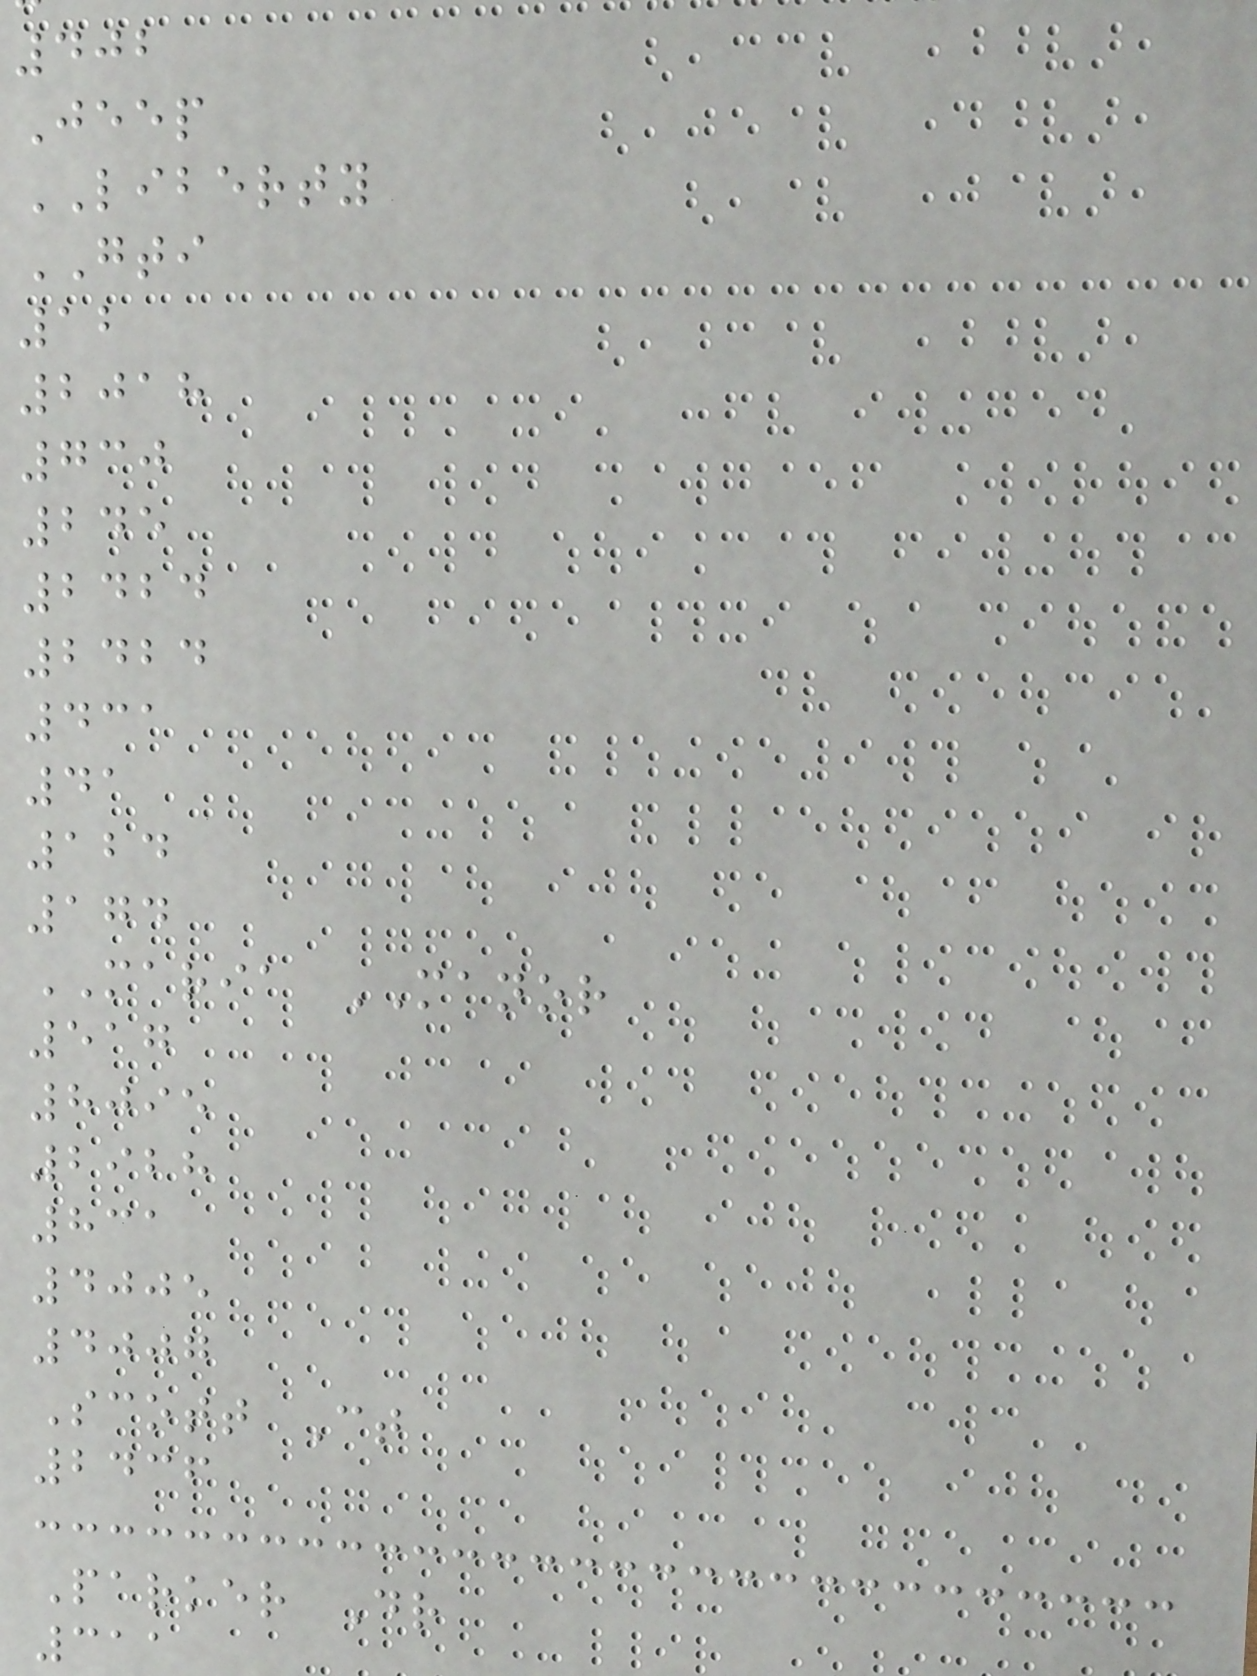402
Jeep
LIBERTY
GTI
12
2018
730
245
2424
2424
431
41
124
174
MARIA MANOR
517
8095
2928
831
4005
4007
Scott Ct
2436
Parker Dr
311
